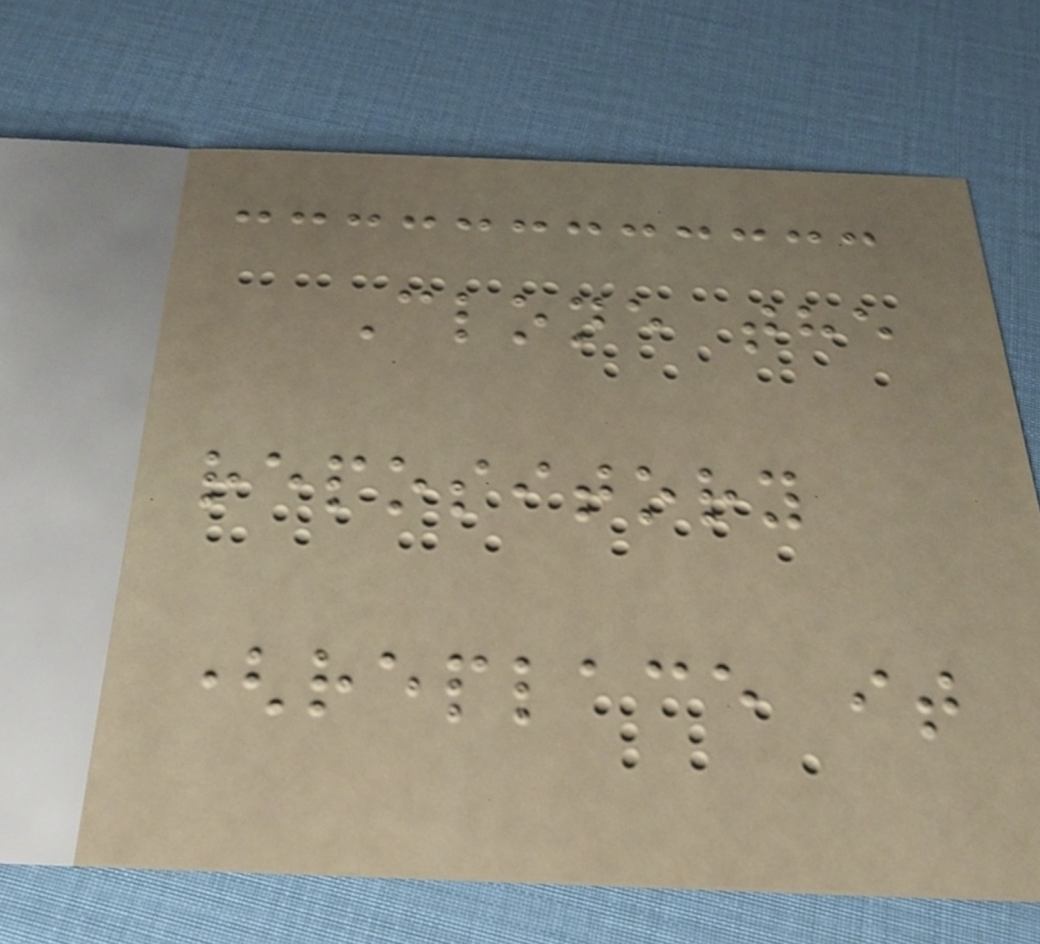Clone the
repository
(replace it
